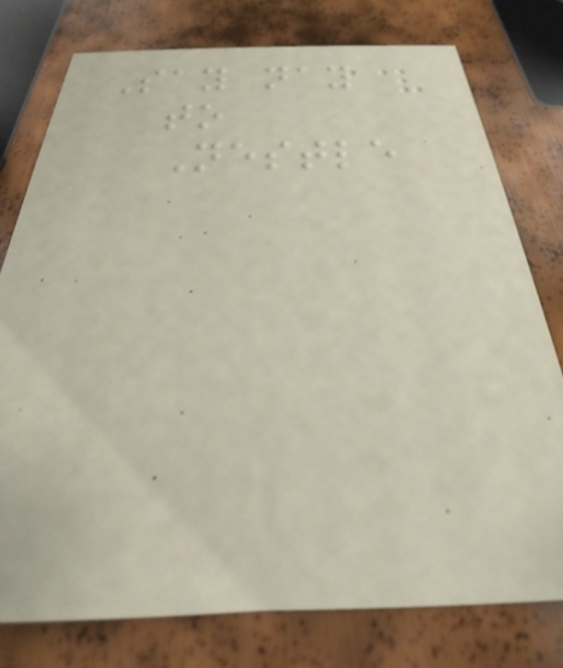Say nay
to
Nestle
